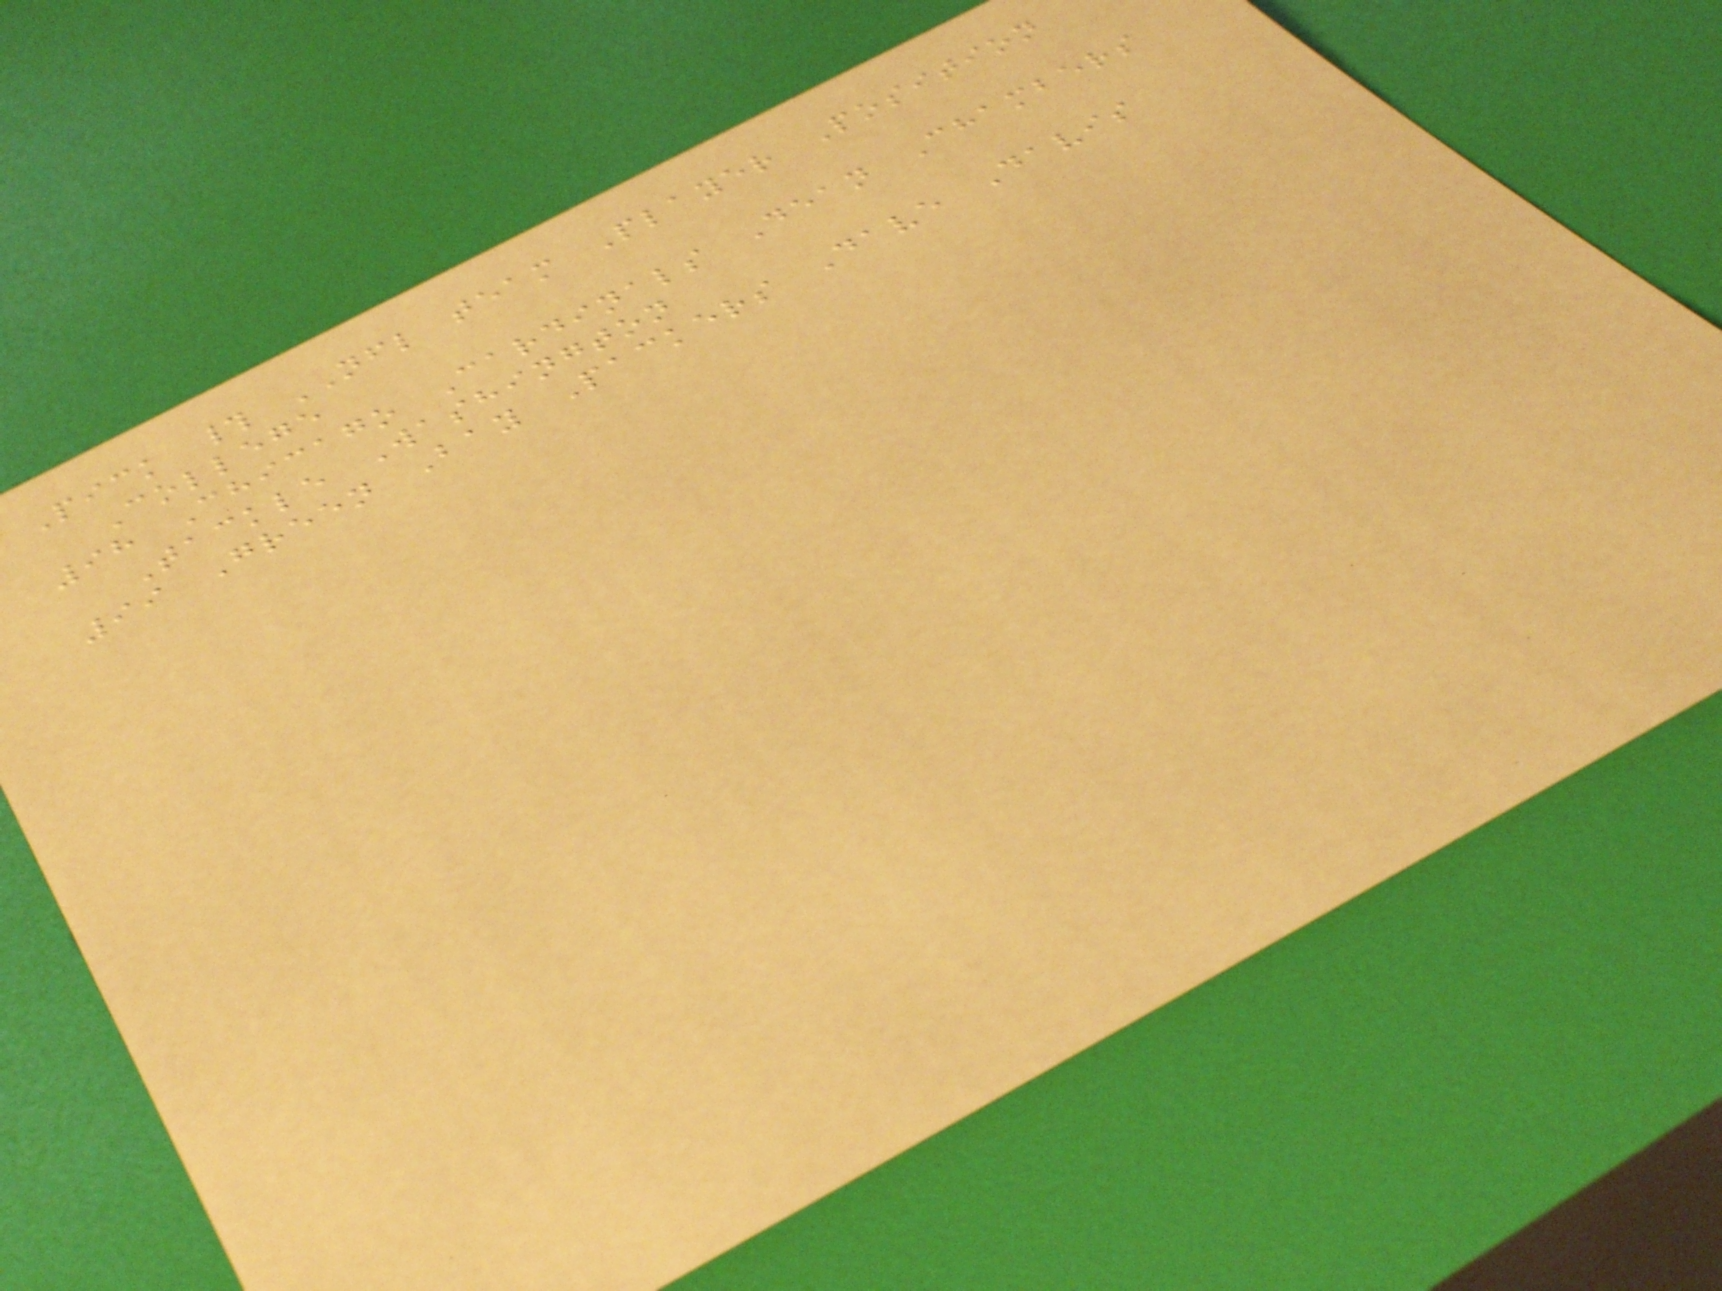Pick # NFL team Player Position
College
98 Chicago Cardinals Dean Chambers
Tackle Washington
99 Green Bay Packers Dave Davis
